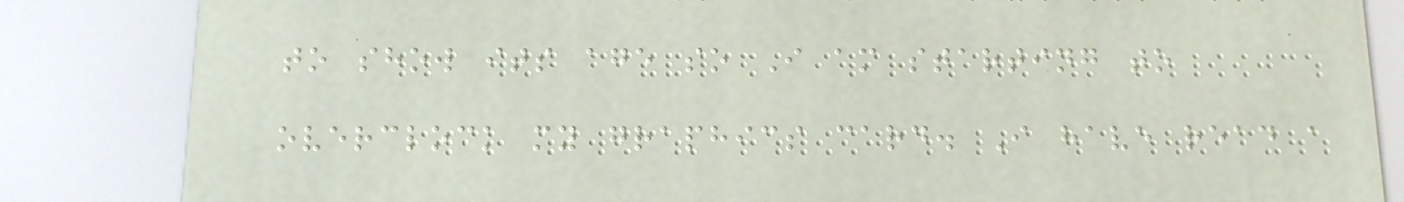to show its age so I am starting to
overclock my graphics card. I have read a
